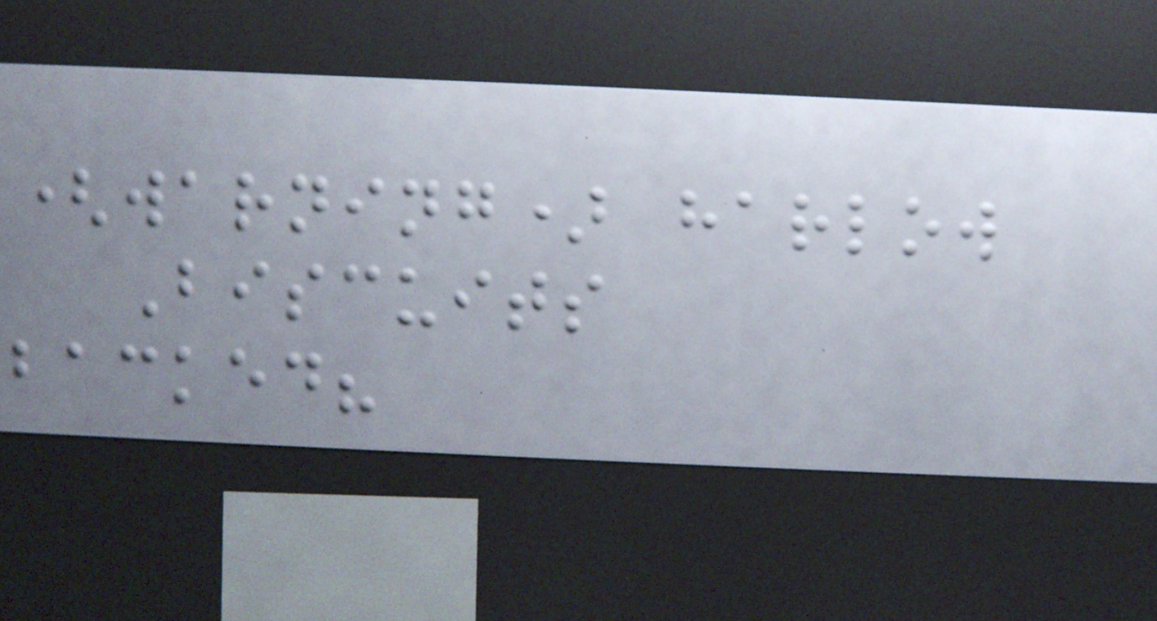(warning) harlow
Biscuits
backed?
